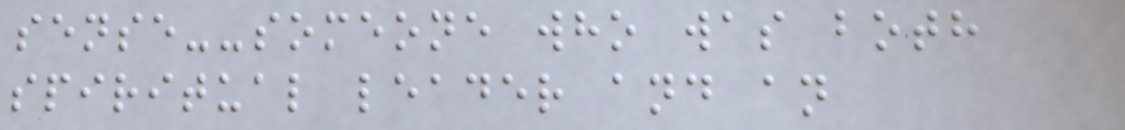sense--someone who was both
spiritual leader and an
